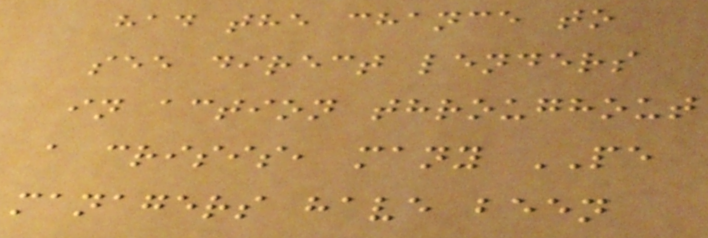had the chance to
see direct lenders
in action throughout
a crisis, many PE
managers have been
